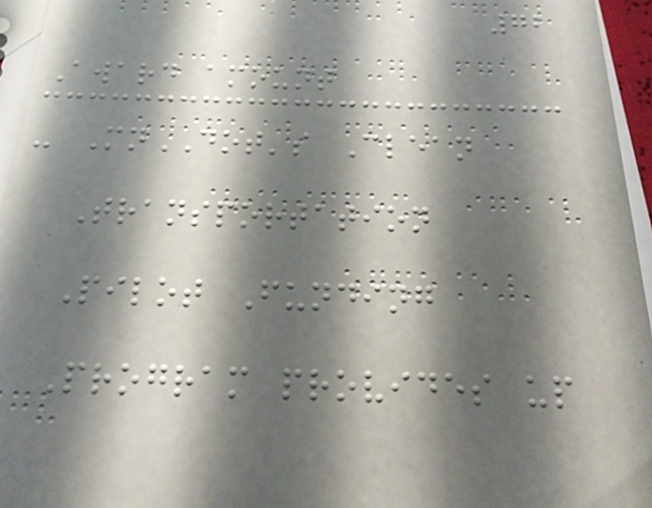72
Award amount
- MnDOT's Clean
Transportation
Pilot Funding
Program provides up
